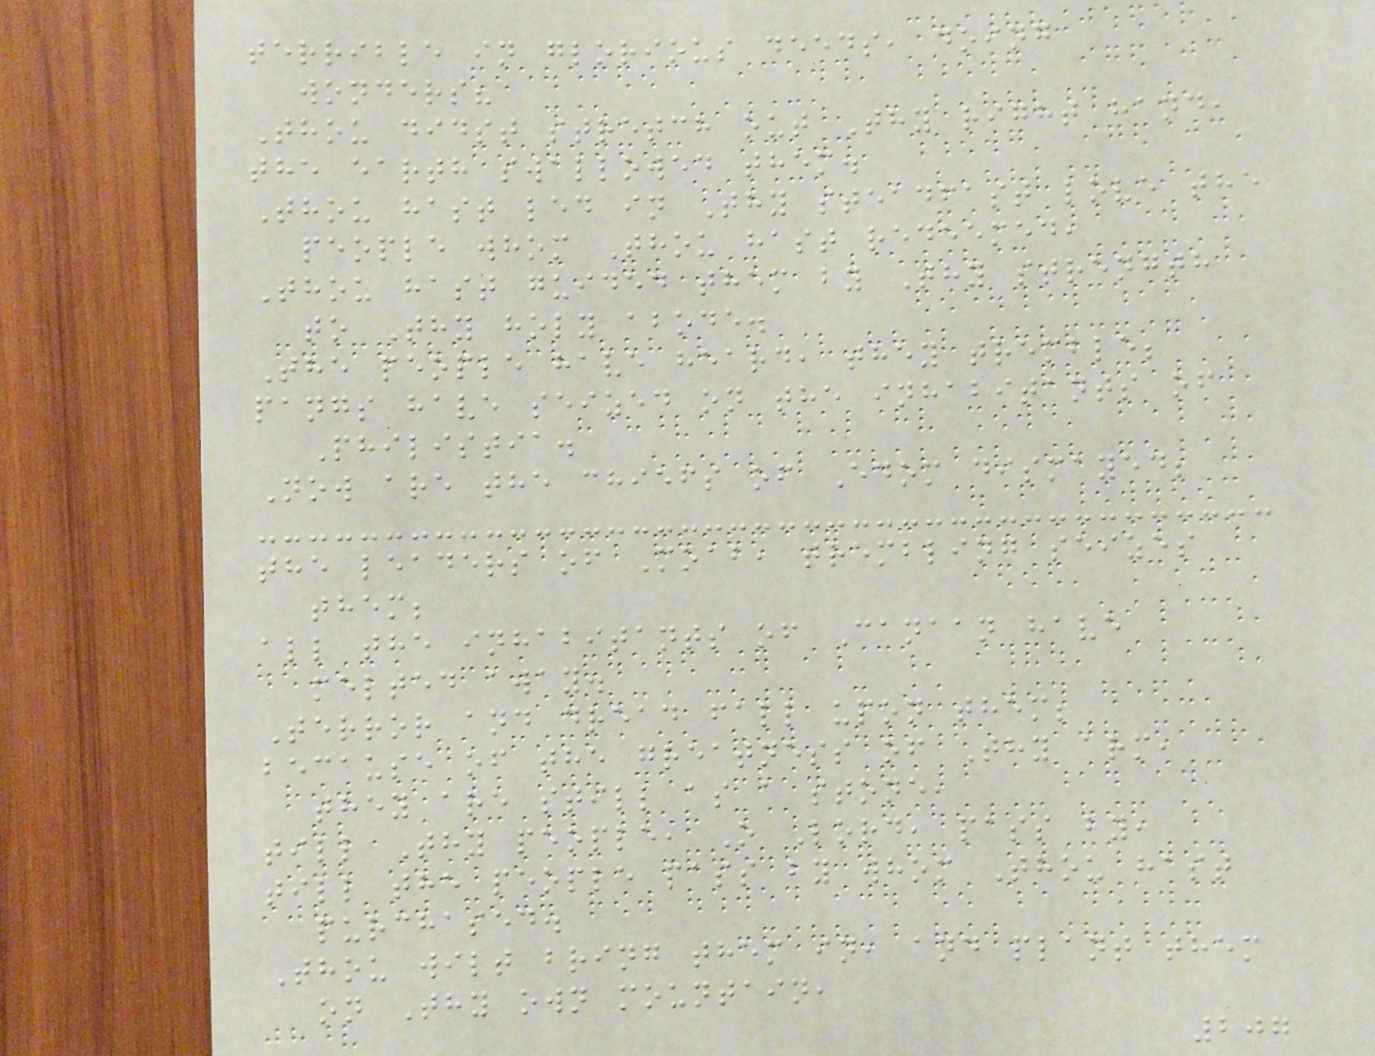terrible in glorious deeds, doing
wonders?
Thou didst stretch out Thy right hand,
the earth swallowed them.
Thou hast led in Thy steadfast love the
people whom Thou hast redeemed,
Thou hast guided them by Thy strength
to Thy holy abode.
The people have heard, they tremble;
pangs have seized on the inhabitants of
Philistia.
Now are the chiefs of Edom dismayed;
the leaders of Moab, trembling seizes
them;
all the inhabitants of Canaan have
melted away.
Terror and dread fall upon them;
because of the greatness of Thy arm,
they are still as a stone,
till Thy people, O Lord, pass by,
till the people pass by whom Thou hast
purchased.
Thou wilt bring them in, and plant them
on Thy own mountain,
207
